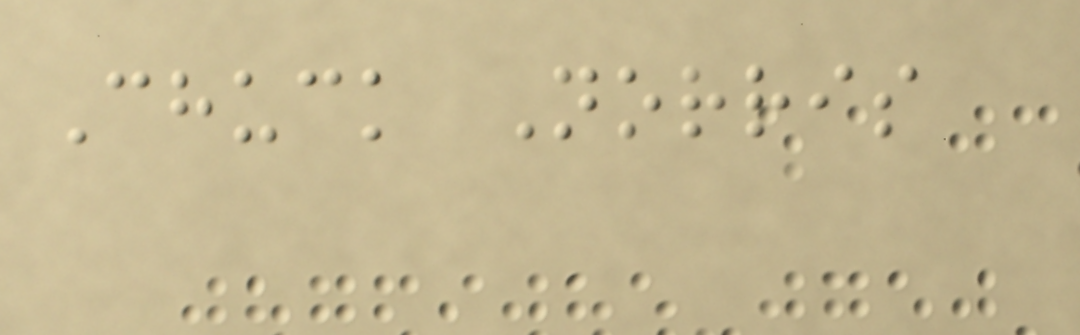Chuck Norris
